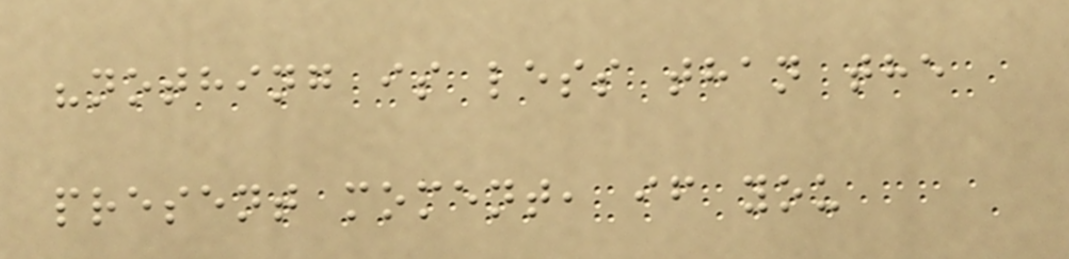"nothing is less than the
present moment, if you
